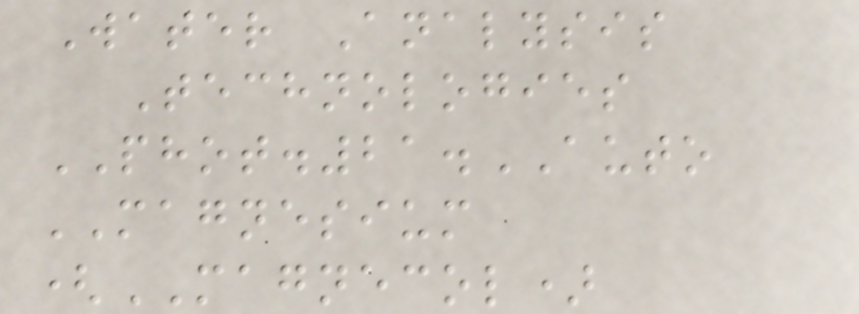Water Analysis
Technologies
PHOT.21.AUTO
MAGNESIUM
(MAGNECOL)
